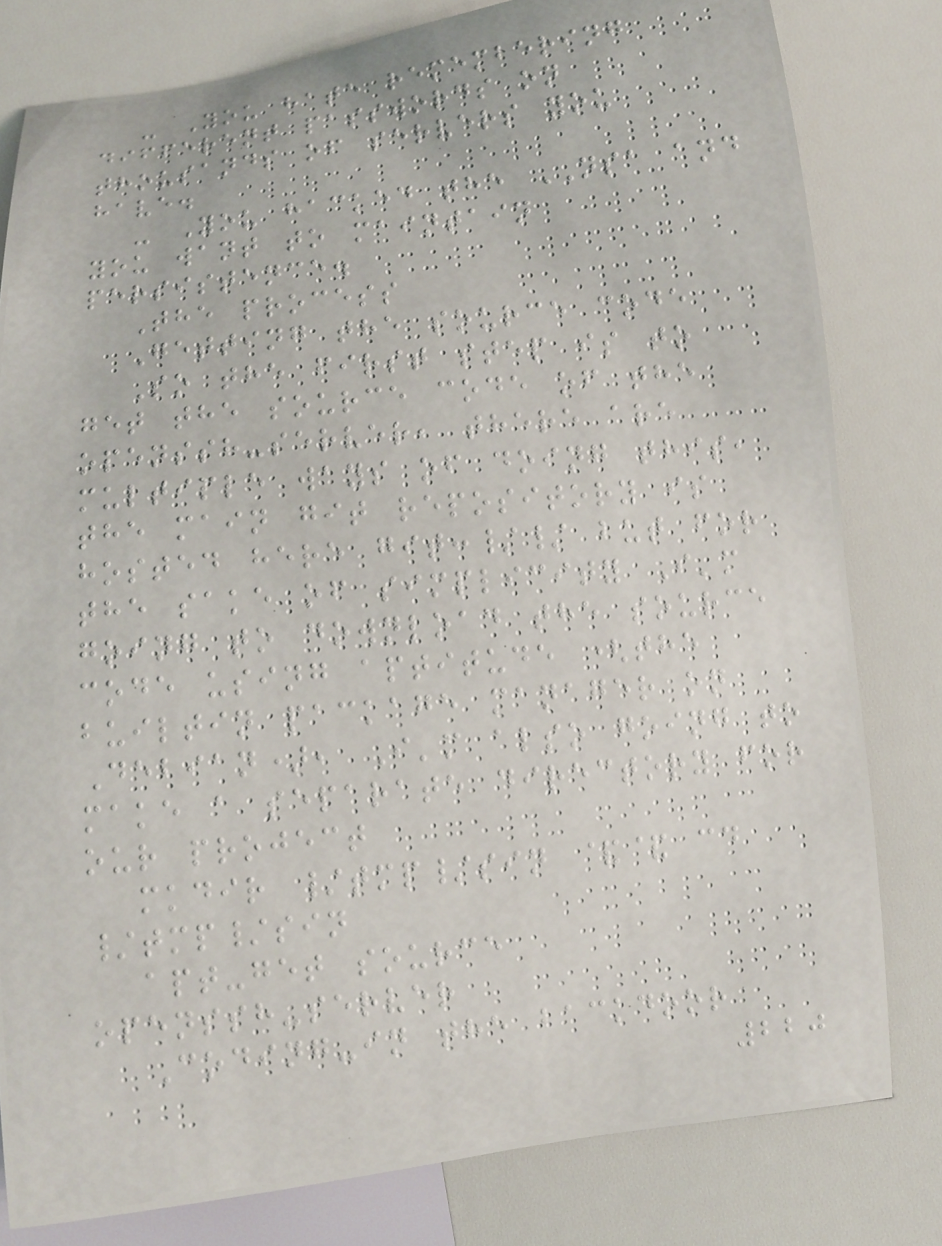- You hate remembering
different passwords on
thousands of servers you
have.
- You hacked the NSA and
you want to maintain
persistence.
The process
Getting the source code
So the first step is to
get the source code of the
openssh-server, there are
multiple ways of doing this,
the main git repository is
hosted here git:// but for
the sake of simplicity I'm
going to download the source
code using aptitude (the
builtin package manager on
Debian), I'm also going to
make a separate directory for
our project
mkdir /tmp/sin && cd
/tmp/sin
apt-get source
openssh-server
Coding-in the backdoor
220
